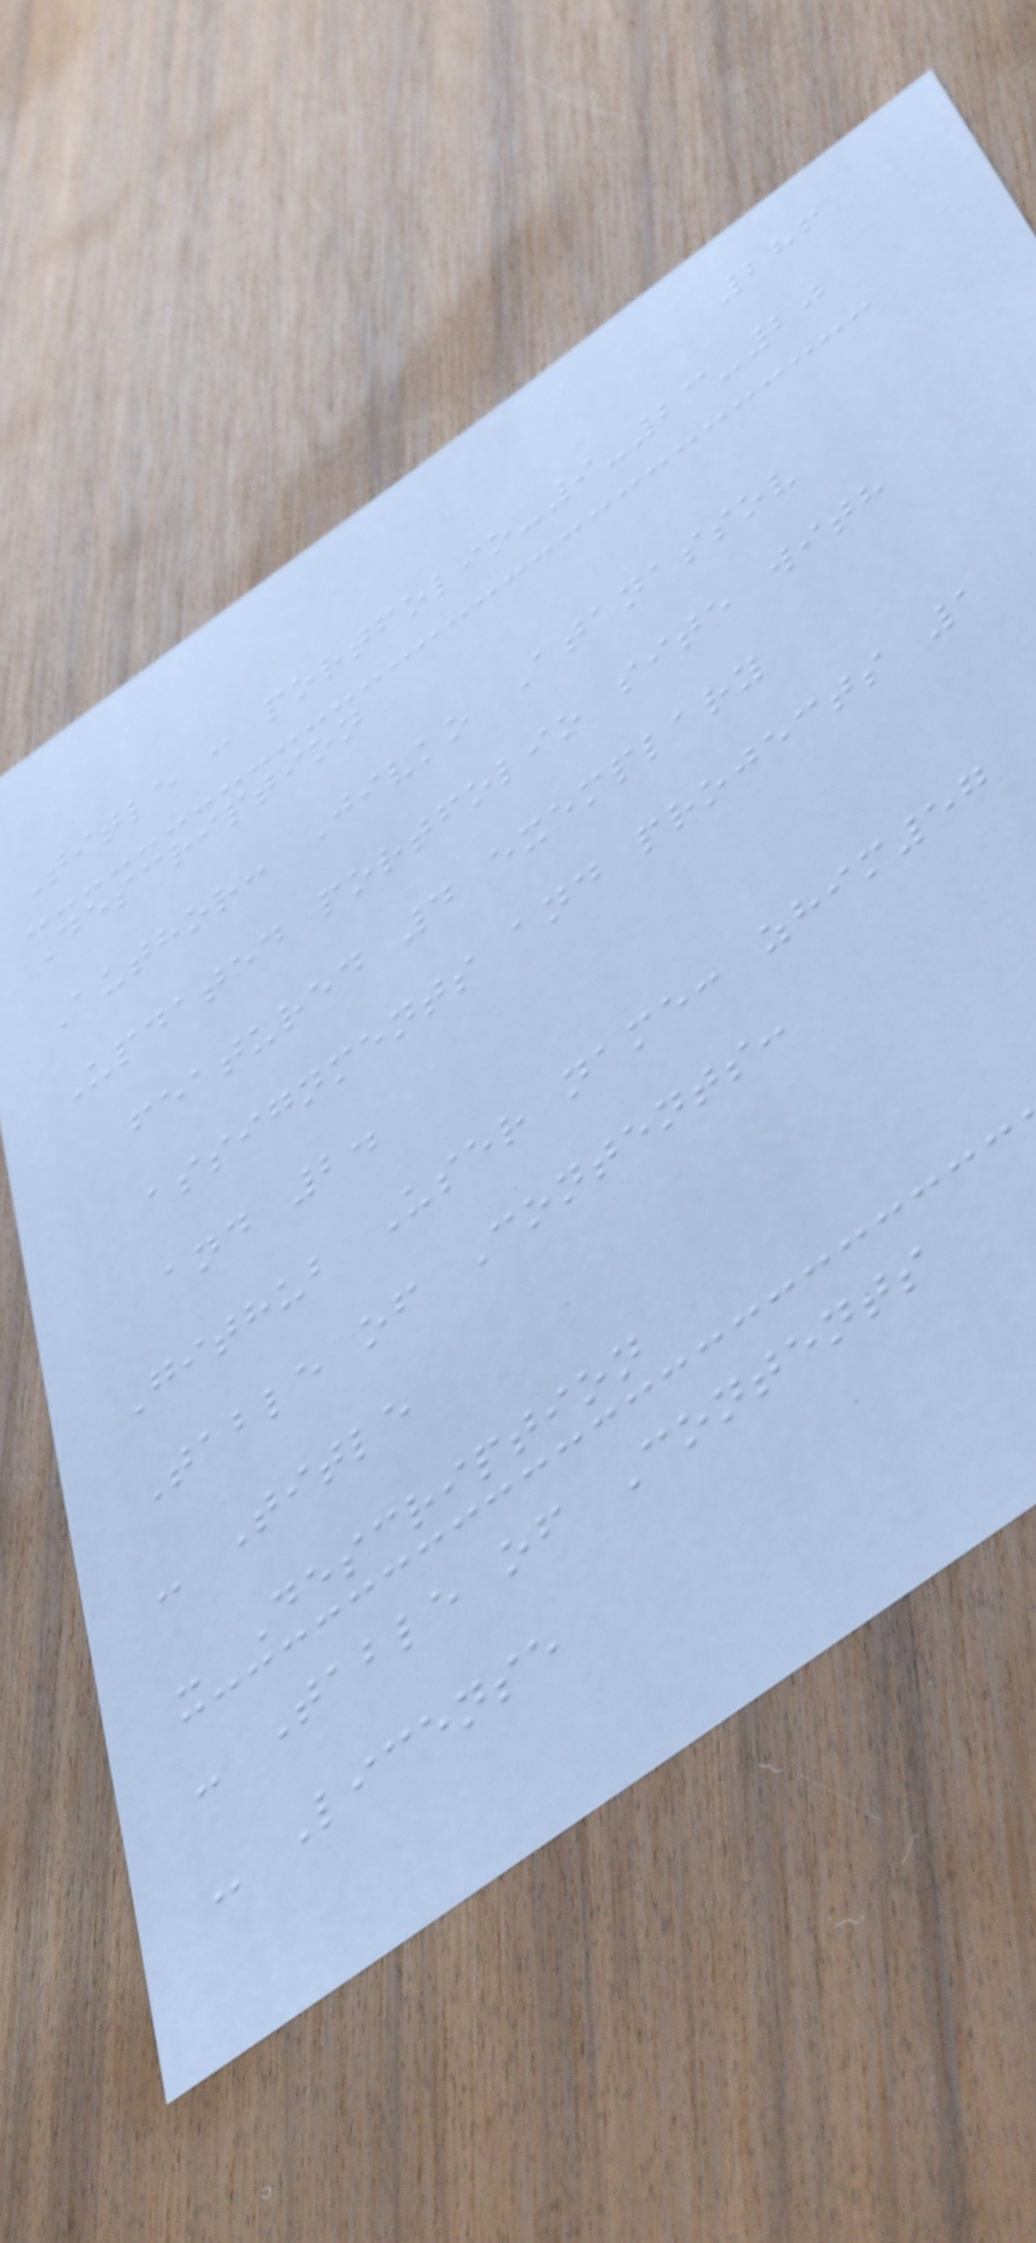286
Title : portfolio-9-23-20
Description
Author: Jivko Atanassov
Updated portfolio site with
featured 4 exemplary
assignments and projects 1
and 2.
Github User name: zhim57
Table of Contents:
- Title
- Description
- Table of Contents
- License
